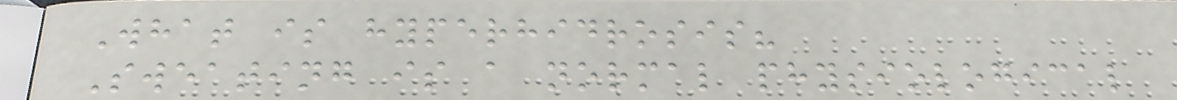What is hyperhidrosis?
Sweating is a normal physiological
